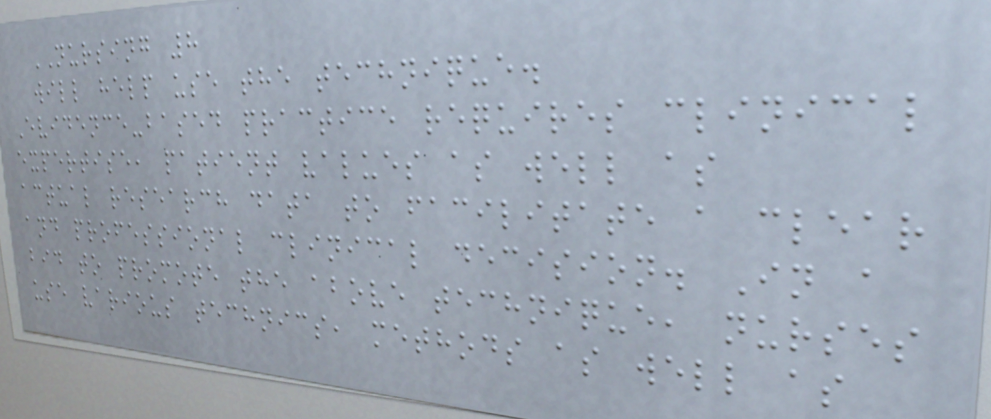NURSING 8
will help use the technique.
Evidence-based practice requires clinical
expertise, patient values as well as
actual research data to facilitate a clear
and professional clinical decision. In a
bid to promote the above technique, nurses
use various technics, methods as well as
